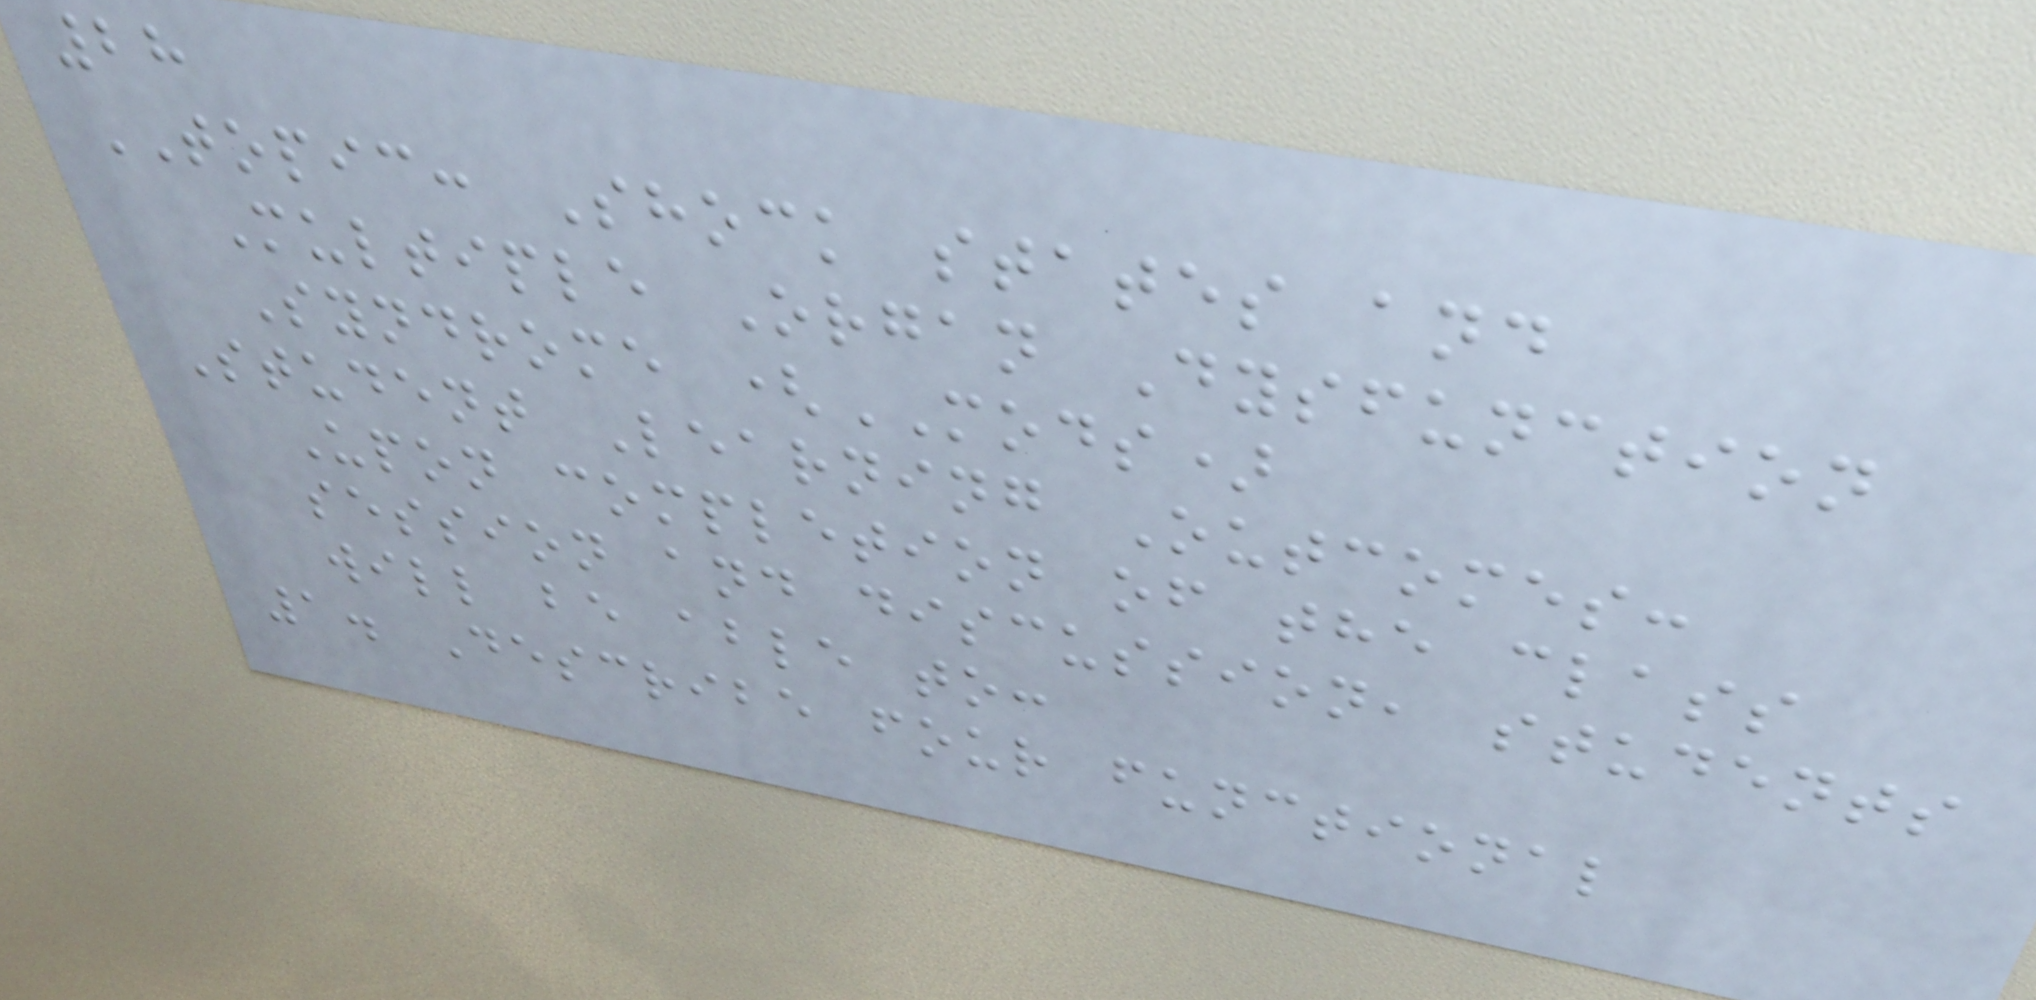28
TOPIC: Shock states and
Multiple Organ Dysfunction
Syndrome (MODS)
Student Learning Outcomes:
Upon completion of the class
session and discussion, students
will be able to:
1. Describe four functional
